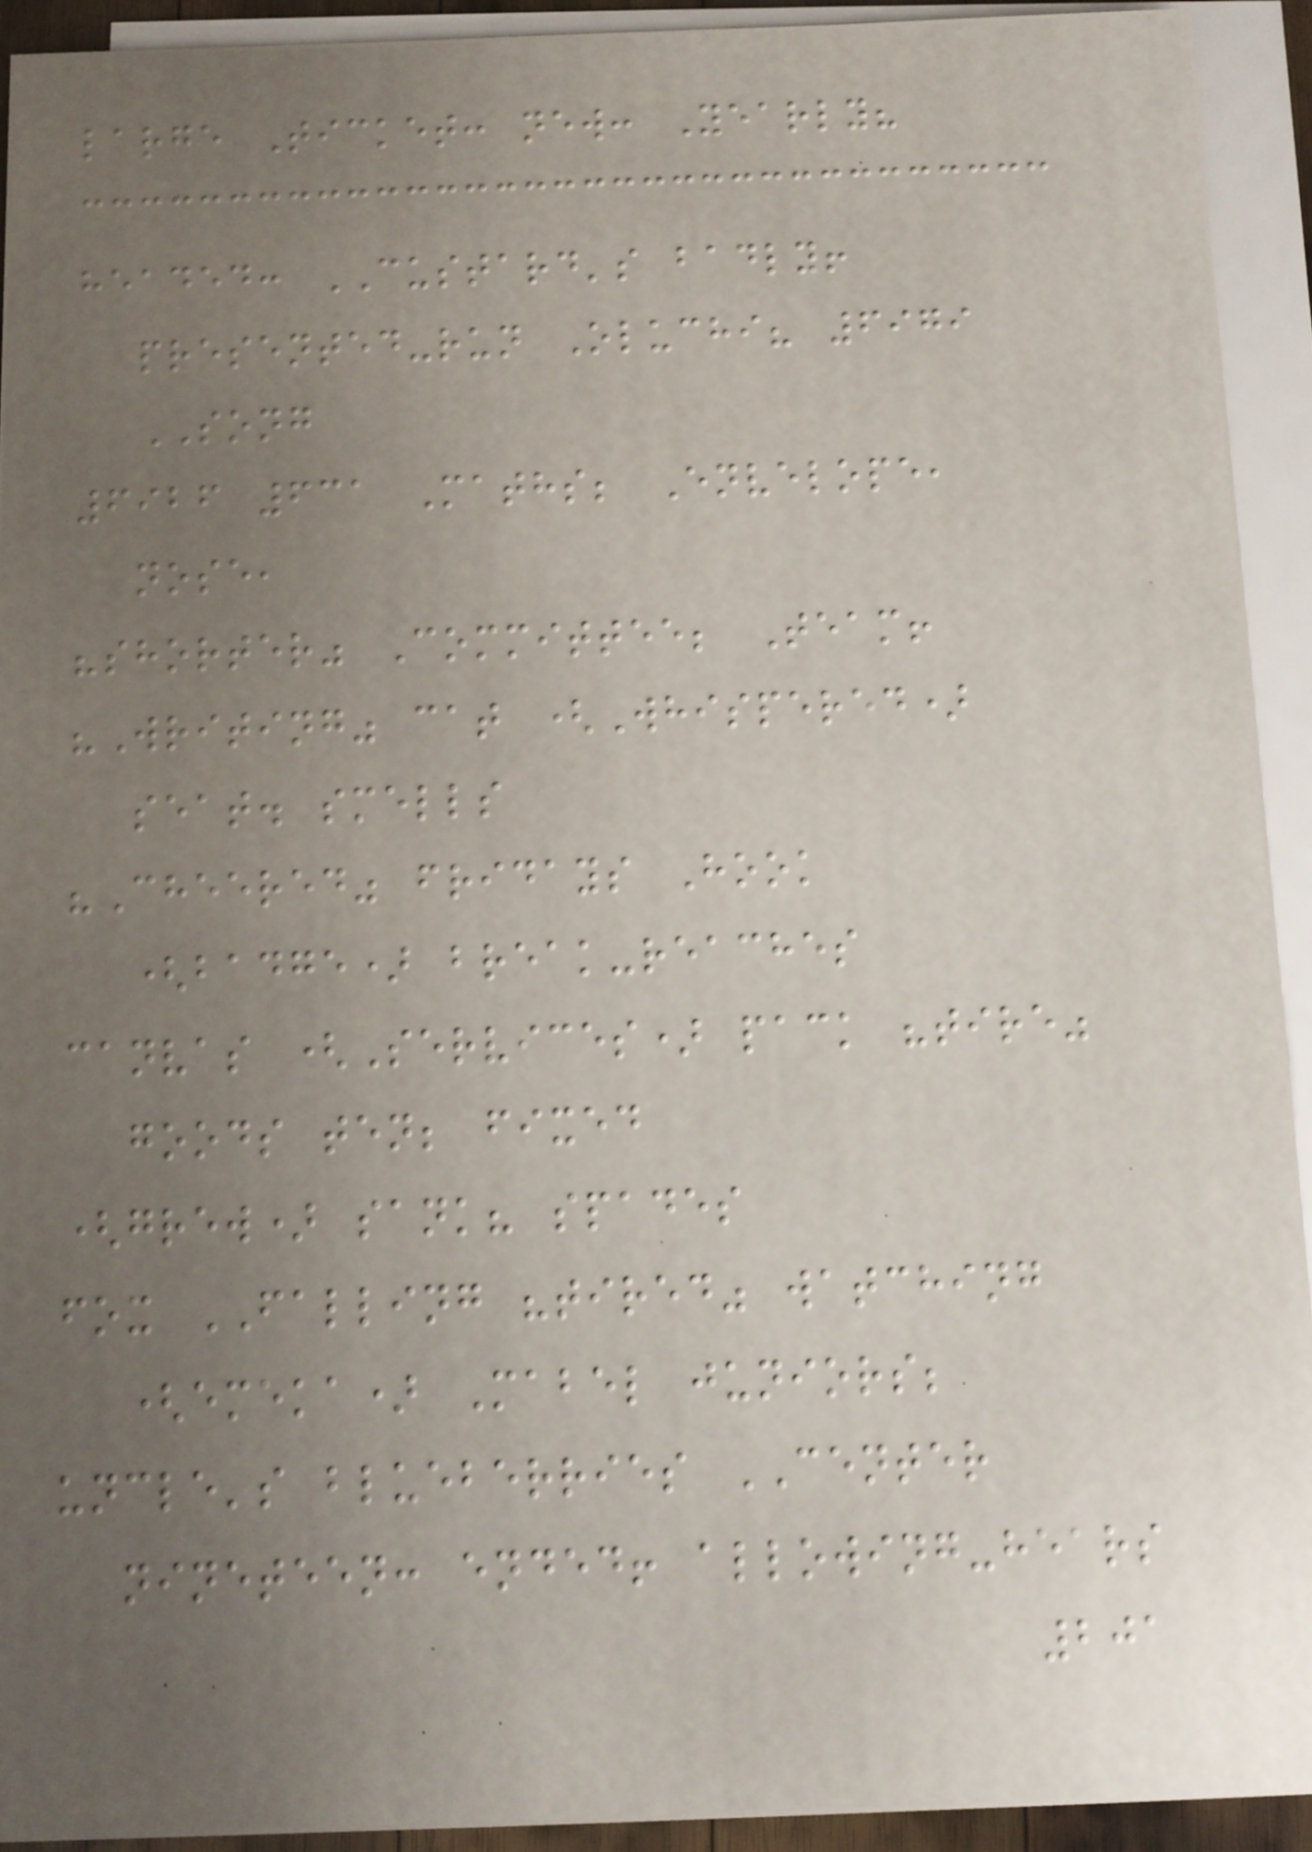large Ticket: new: Yearly?
headed: CUSTARD's badly!
presented-run Oluchi? 6979
SONG
6926 631 Maths; Envelope,
nose,
"shorter" Committee; Team!
"Writing" cat (Whispered)
seat. smells
"Cheered" fridays Hook
(badge) break-reaches
canvas (Services) pack "tire"
goods ten; fixed
(grew) sank? spades
fox FALLING "tired" watching
(emeka) Mabel juniors;
uncle's blueberries CENTER
nineteen: ended! allowing-hears
201
